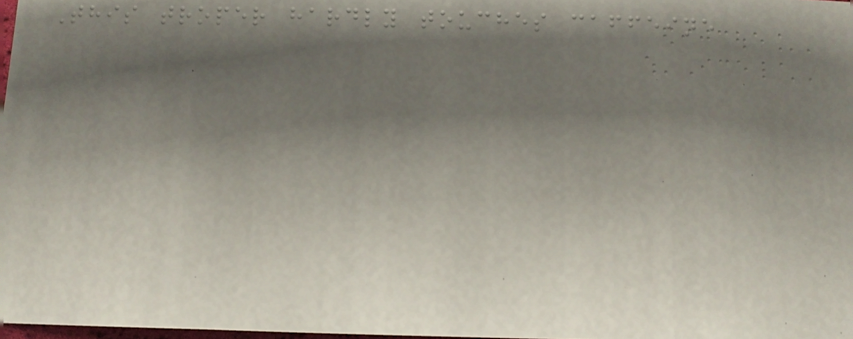This troper hardly touches caffeine
